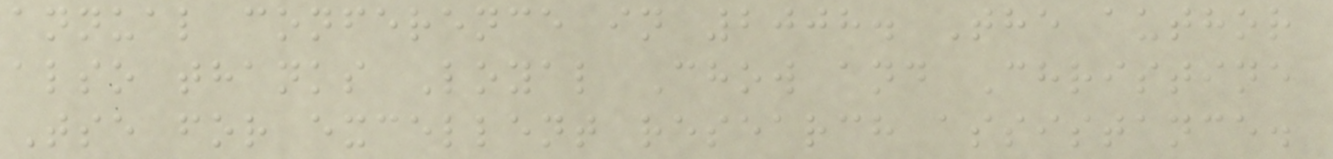annual conference in 2008. The author
also thanks Loyal Chow and Christine
Tse for excellent research assistance.
